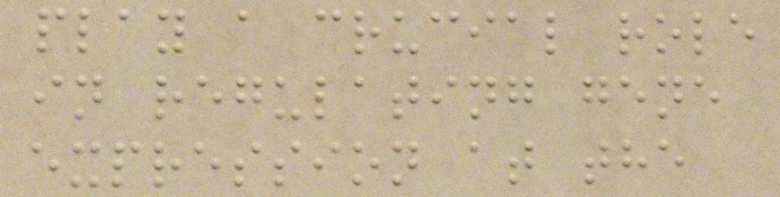play a crucial role
in regulating gene
expression at the
